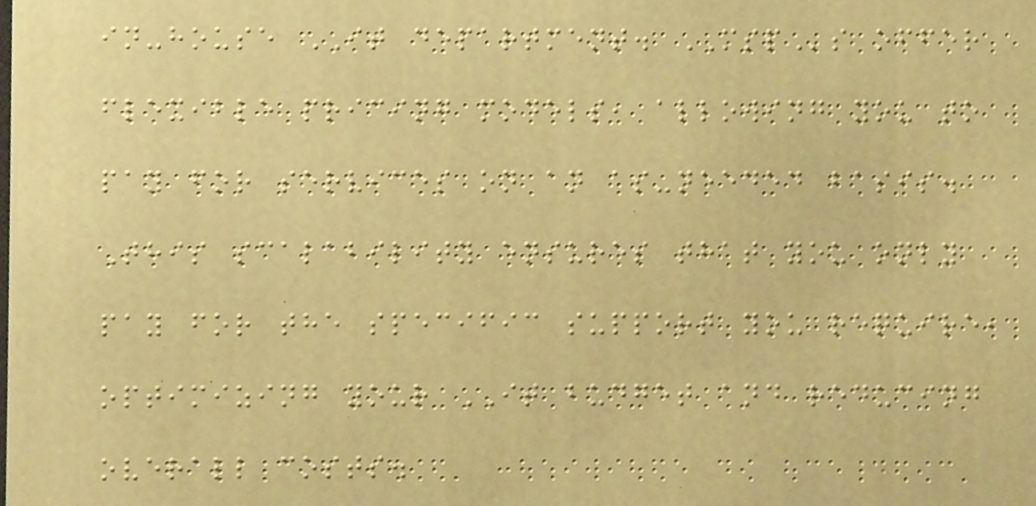in-house IT department. MSPs offer
flexible pricing models, allowing you to
pay for services on an as-needed basis.
This scalability ensures that you only
pay for the specific support you require,
optimizing your IT budget and reducing
overall costs.
